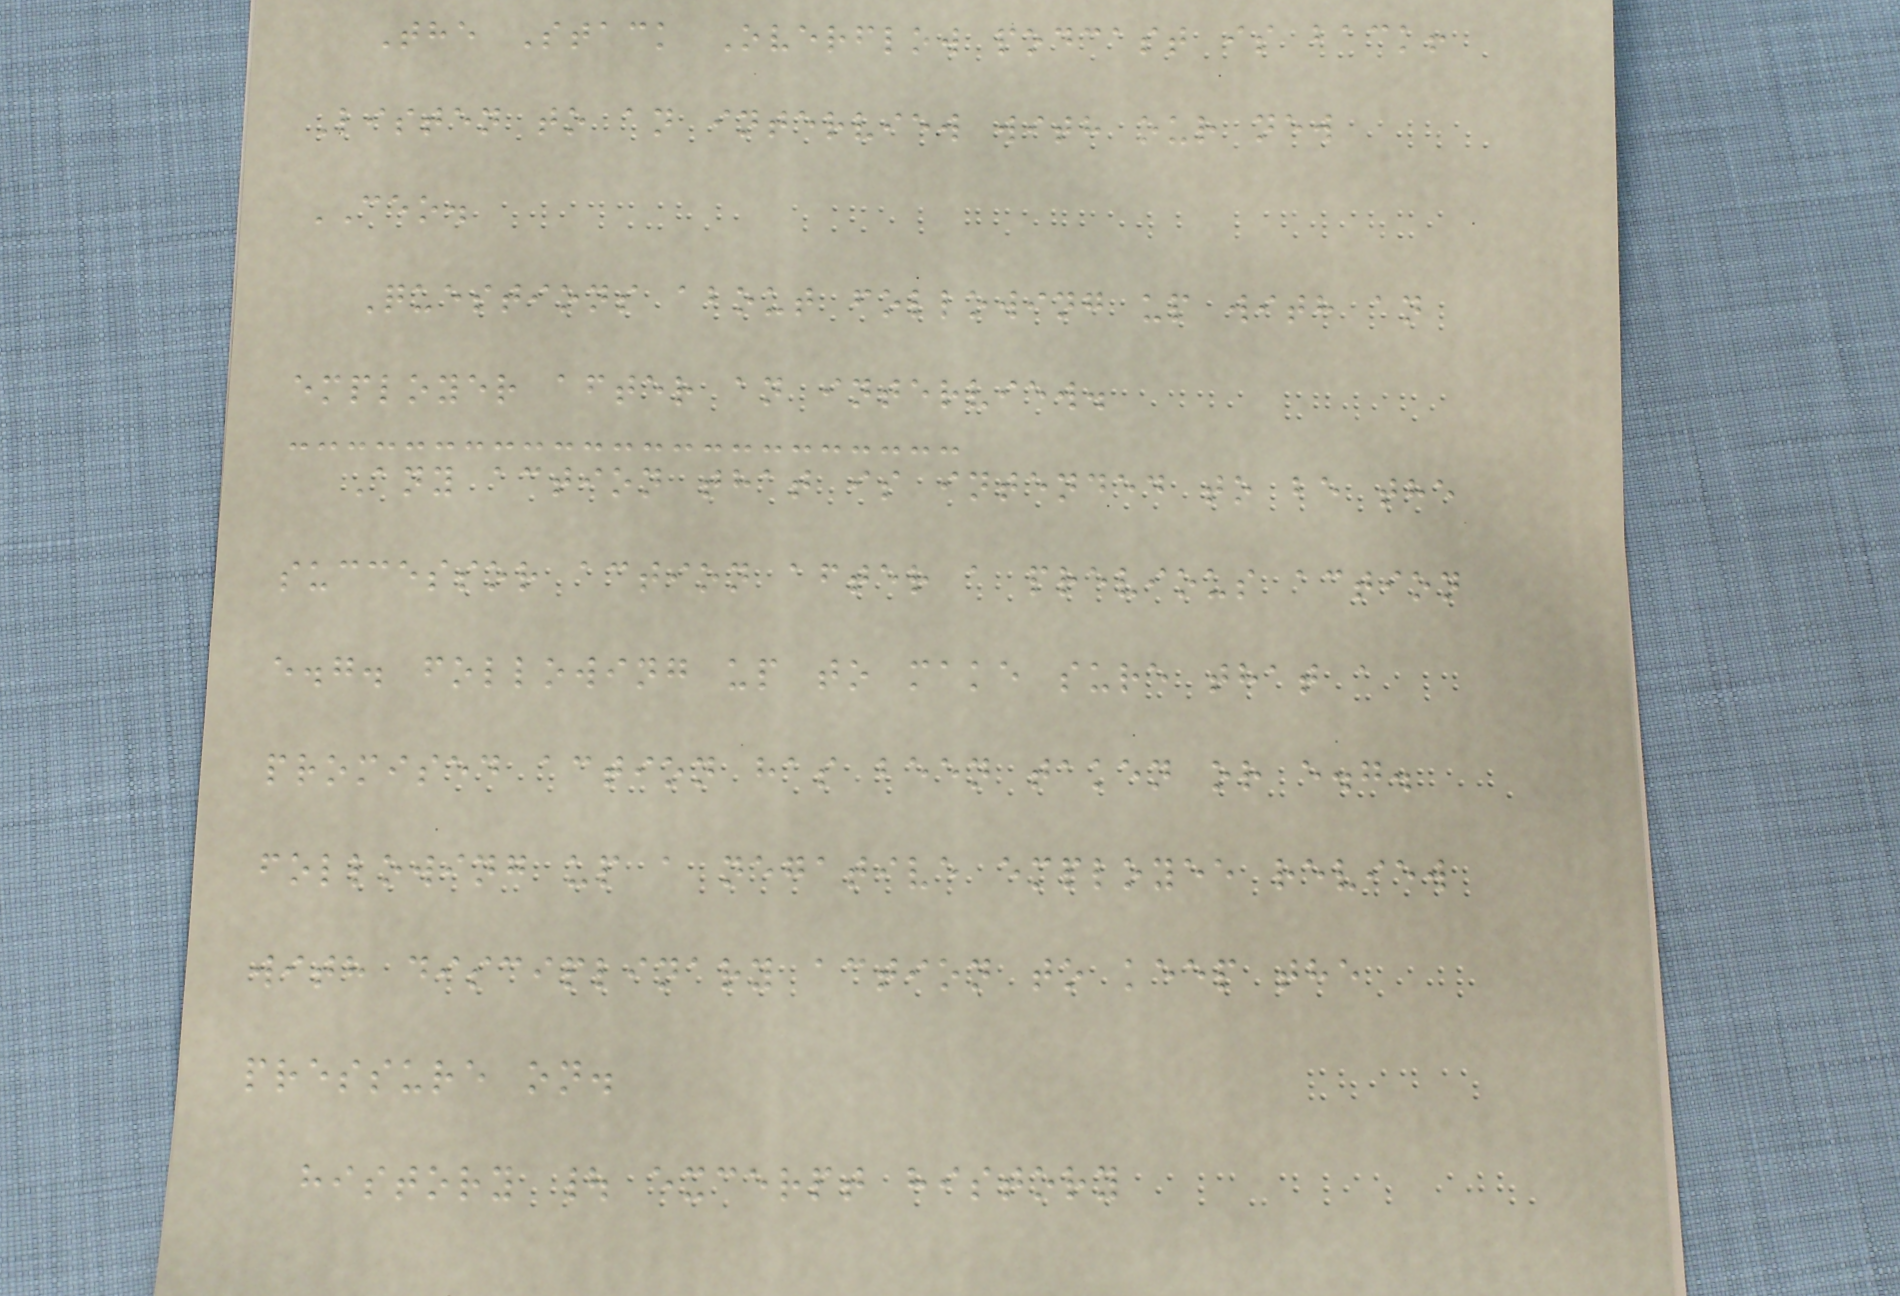The Stack Overflow podcast is back!
Listen to an interview with our new
CEO.
Questions about following up with an
employer after an interview.
Any action that is intended to be the
successor action after a previous action
e.g. following up to make sure that a
promised action has been taken or e.g.
following up a negative employee review
with disciplinary action to keep the
pressure on.
history | excerpt history
